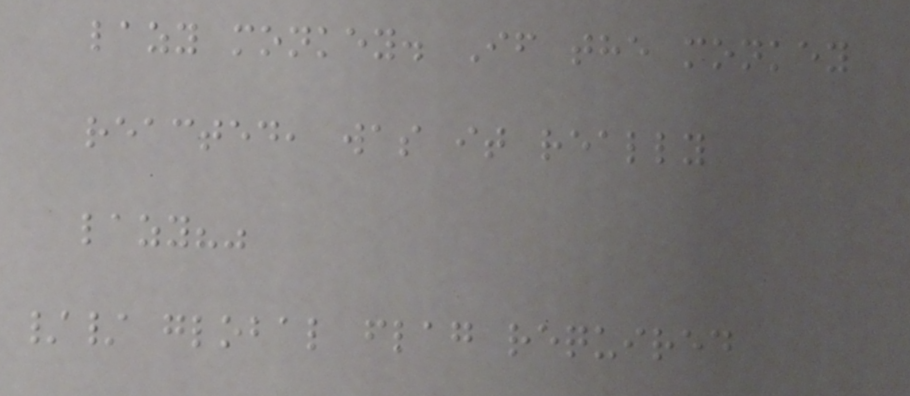lazy monkey. If the monkey
reacted, was it really
lazy?"
// global flag required
